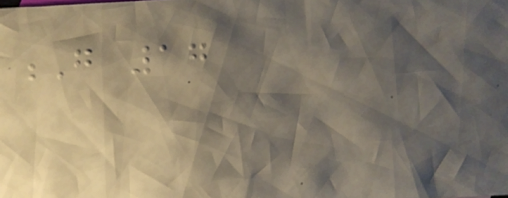G 17
